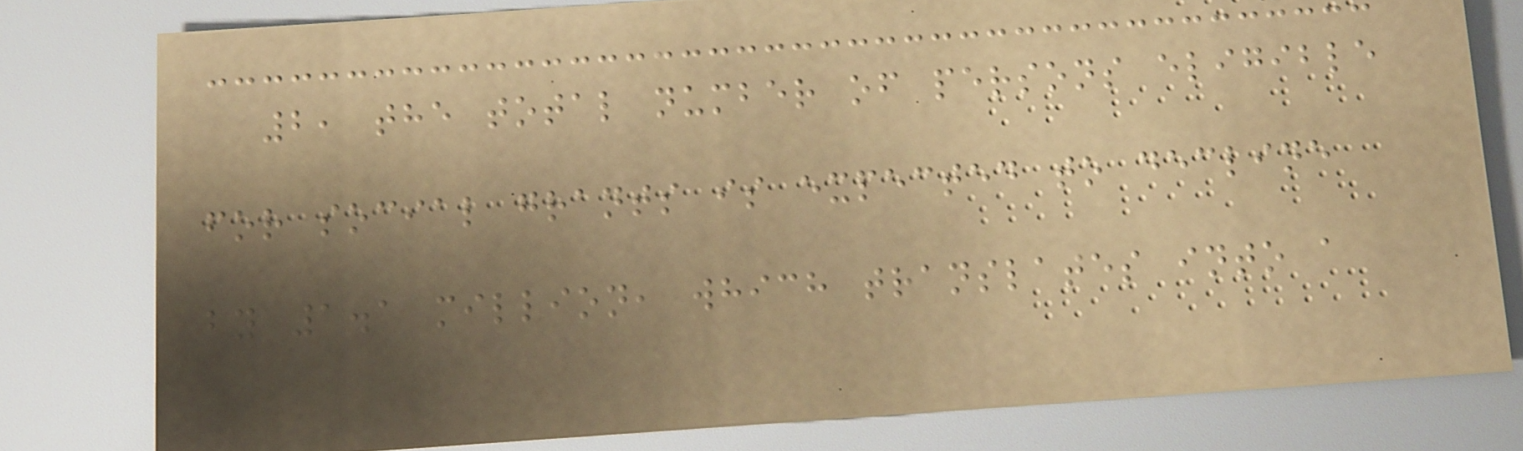2, the total number of persons eligible
for social grants is expected to decline
by 1.1 million, which translates into a
